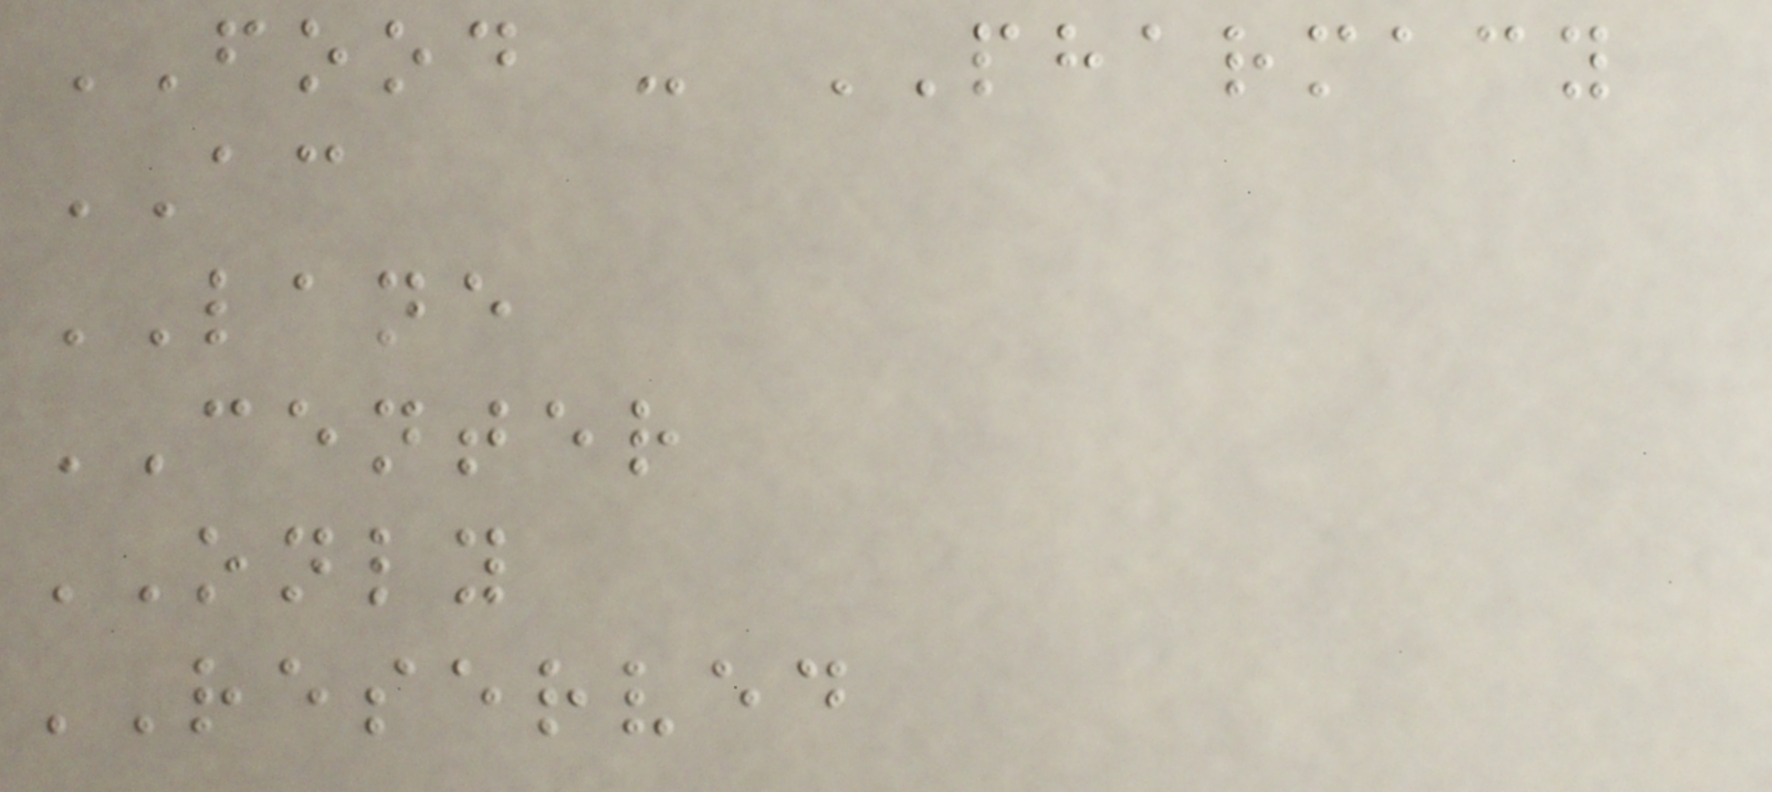FOOD - PHARMACY
AC
LANE
CENTER
ONLY
RESERVED
